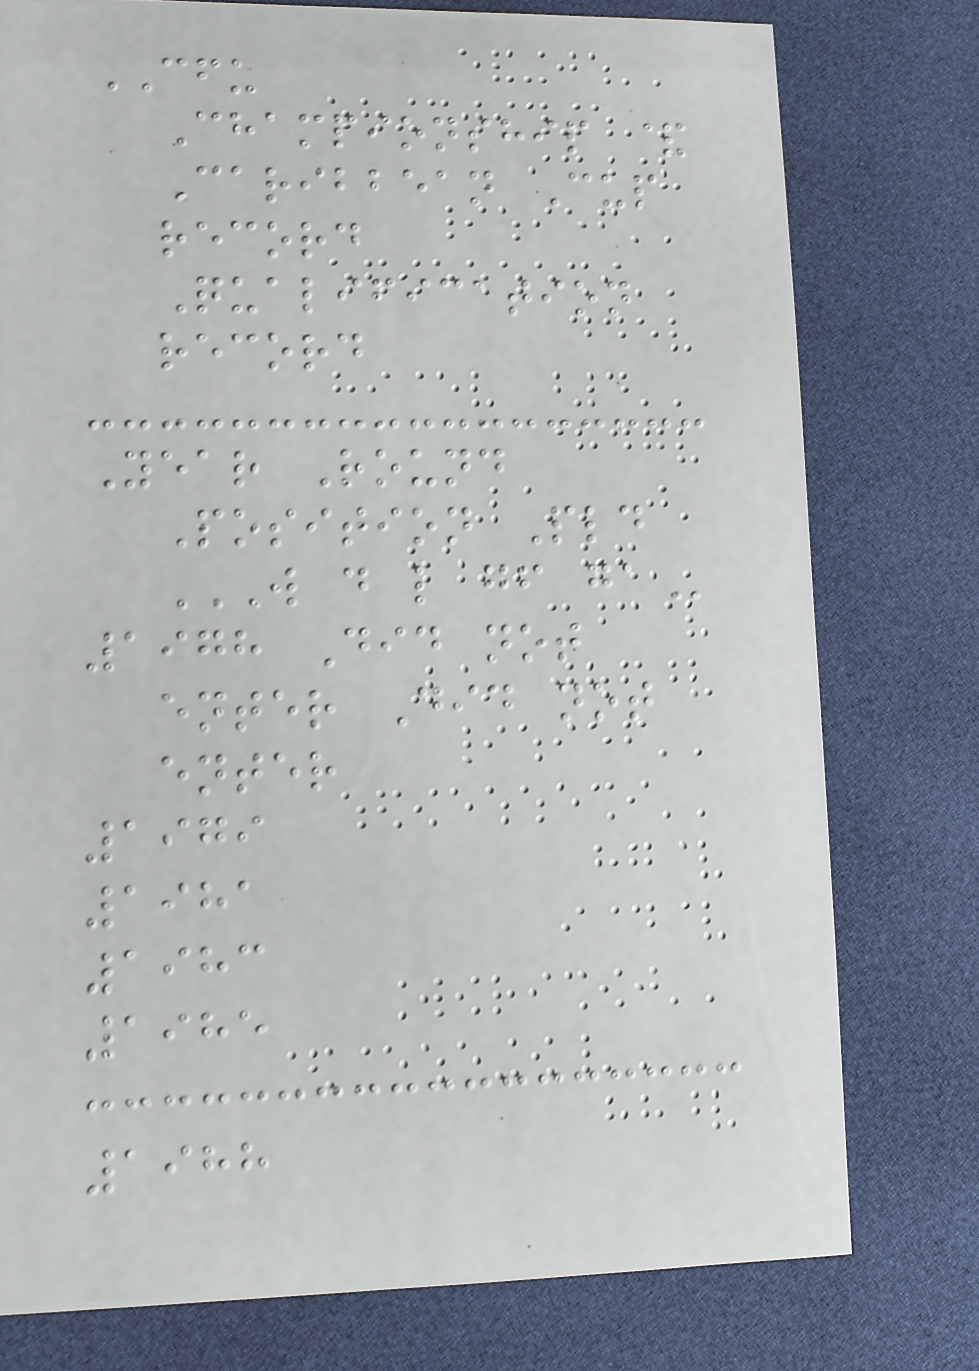CFU
Championship &
Caribbean Cup
record
Qualification
record
Year Round
Position Pld
W D L GF GA
1978 Did not
enter Did not
enter
1979
1981
1983
1985
1988
